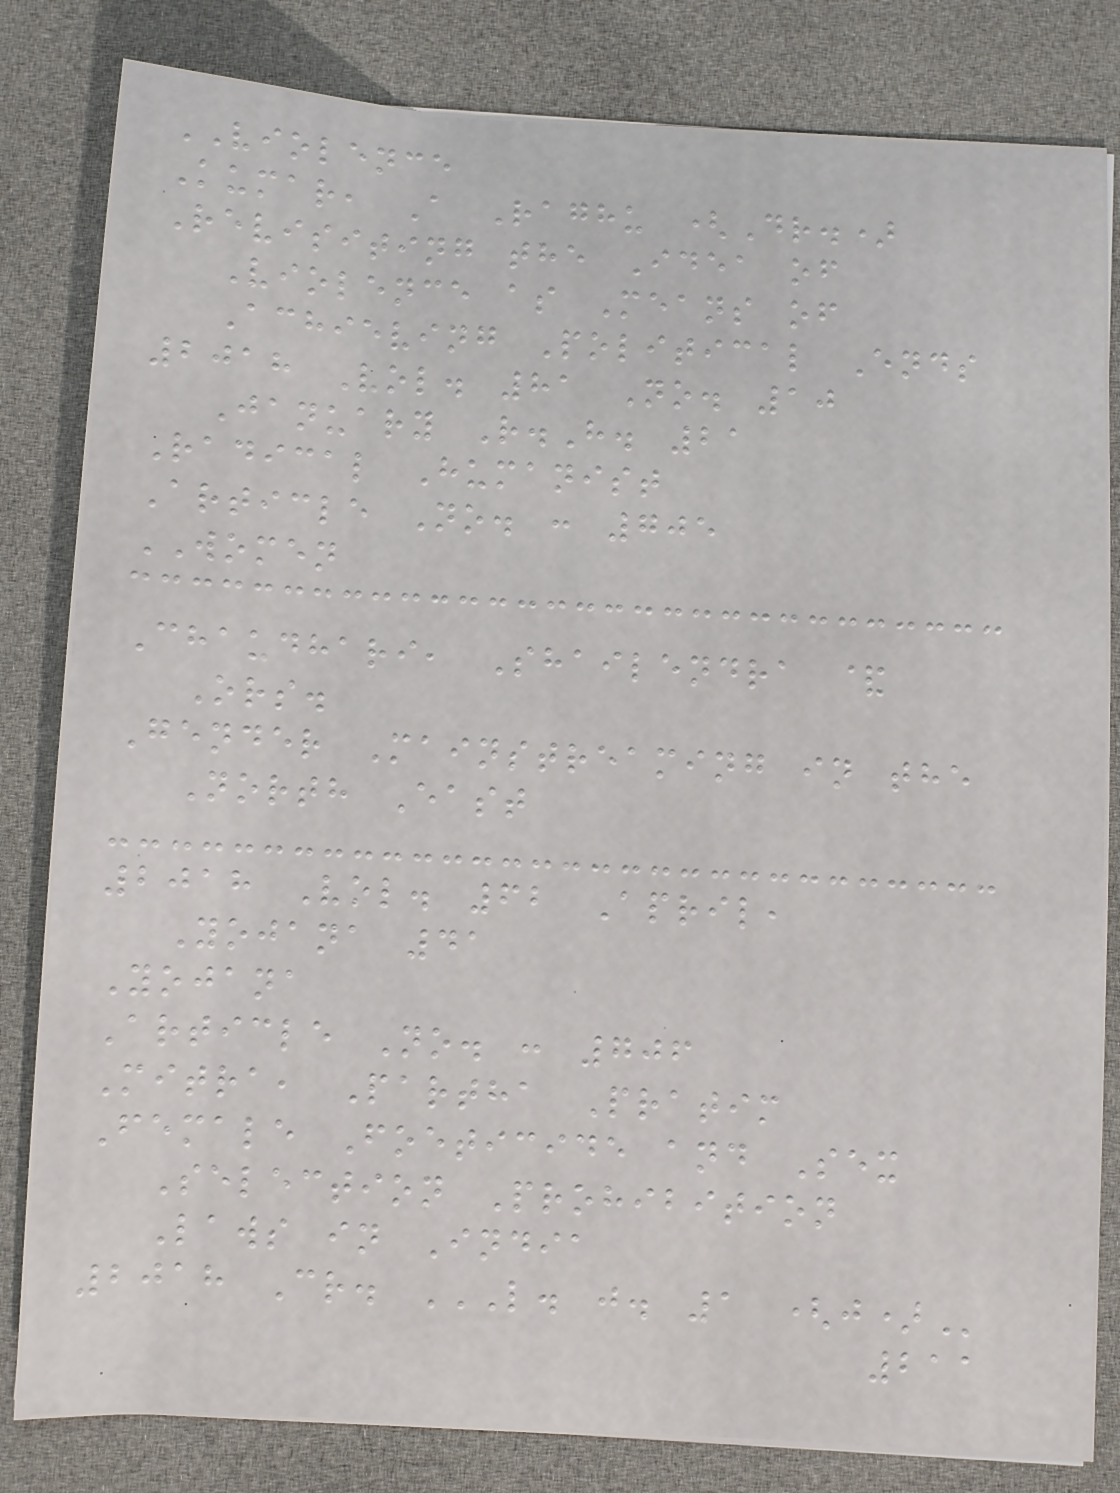VIOLENCE
Kumar, A Raghu (Dr.)
Revisiting the Idea of
Violence as Means of
Achieving Political Ends
2018 Vol. 81 No. 10
January R.H. 21
Radical Humanist
Article No. : 705
WOMEN
Chaudhari, Shailendra &
Ors.
Gender Mainstreaming in the
North East
2018 Vol. 62 April,
Yojana 41
Yojana
Article No. : 706
Mitra, Partha Pratim
Female Foeticide and Sex
Selection Prohibition
Laws in India
2018 Cr. L. J. 1 (J)
211
